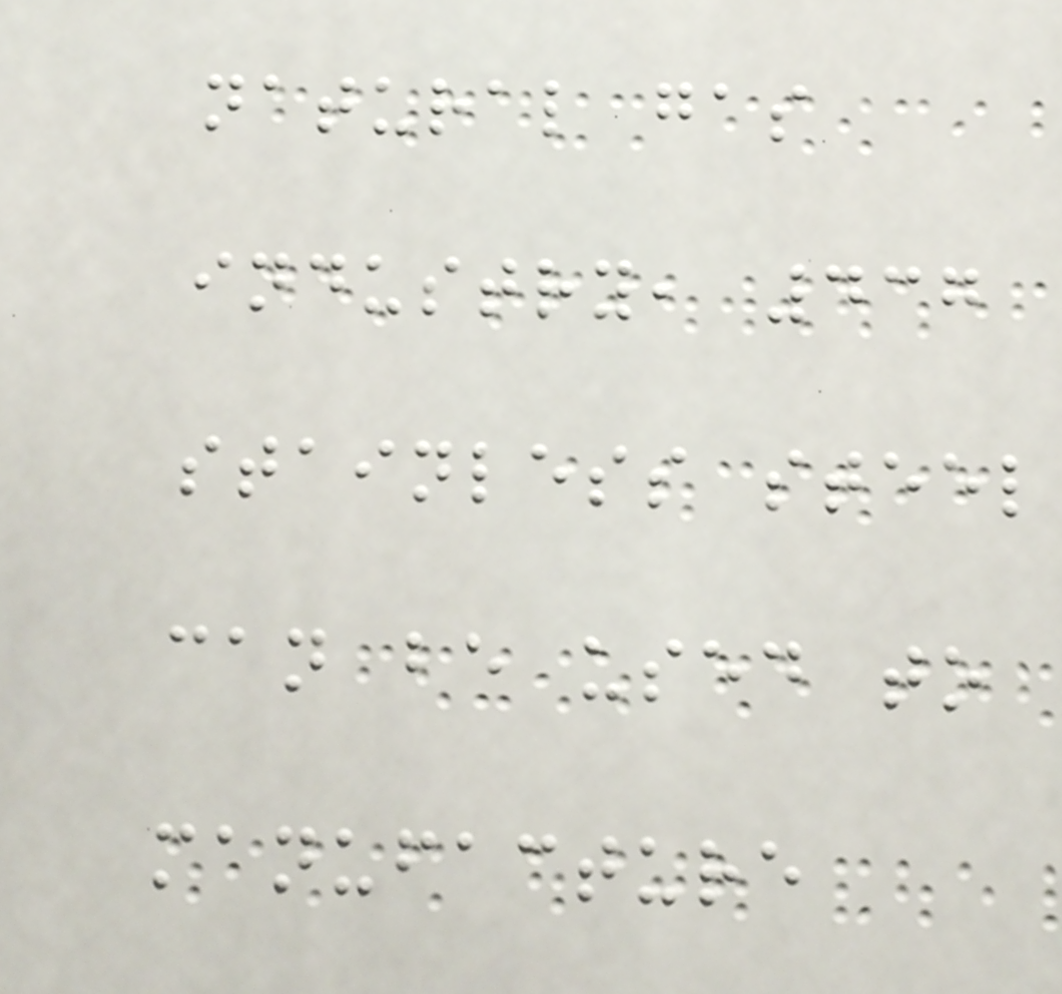natural gas
industry, 437
stainless steel
can be used to
manufacture
